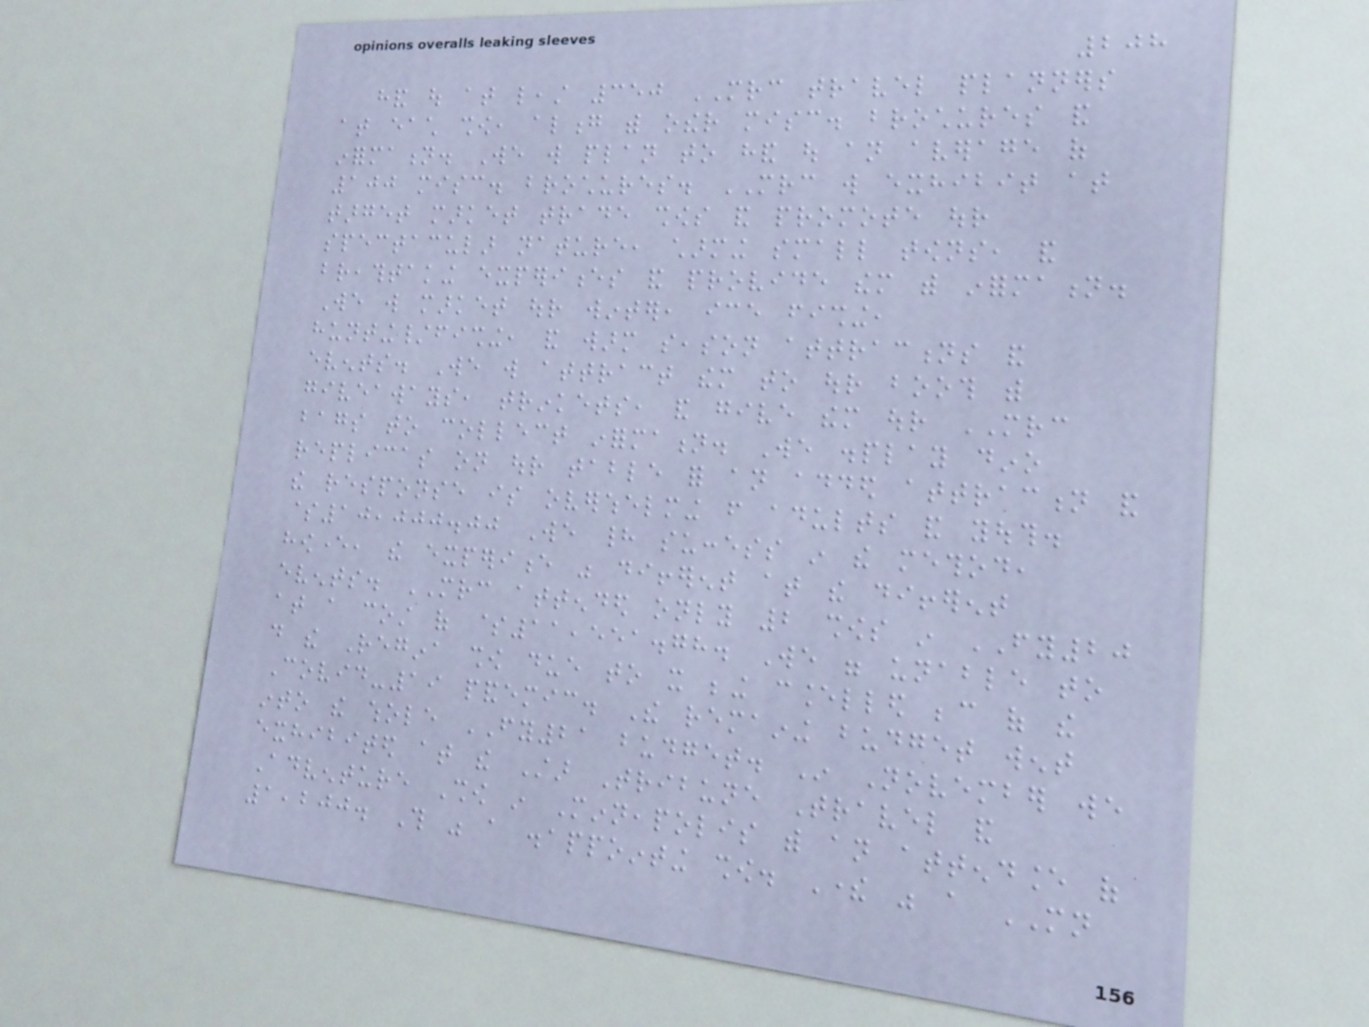208
hand out at least 350 MRC travel planners
at each show, along with other misc. brochures and
information. We will plan to hand out an average of
100 misc. brochures. MRC will exhibit at
target market trade shows and promote our
spectacular nature, charming small towns, and
breathtaking experiences and provide them with information.
We will market our winter, ice fishing,
hunting/fishing, and warm season attractions and
events. We will attract them to our booth with
giveaways, trinkets, and give them our MRC
bags to collect information. We display dino
replicas on our table for an added attraction and
the response is overwhelming from adults and youth.
$10,000.00 We had success in the method,
however, the experience was different at the different
events. MRC attended only 2 shows in FY20
at a cost of $11,551.78. We were unable to
do the Regina show due to it being cancelled because of the
Covid-19 pandemic. The remaining budget went
into the whole FY21 budget. In November we
exhibited at the Star Tribune Travel and
Adventure Show in Minneapolis with an attendance of
1,200. This was a disappointing show. There was a MN
